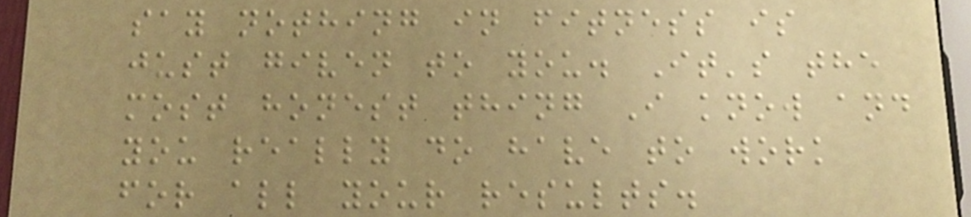say nothing in fitness is
just given to you. It's the
most honest thing I know and
you really do have to work
for all your results.
